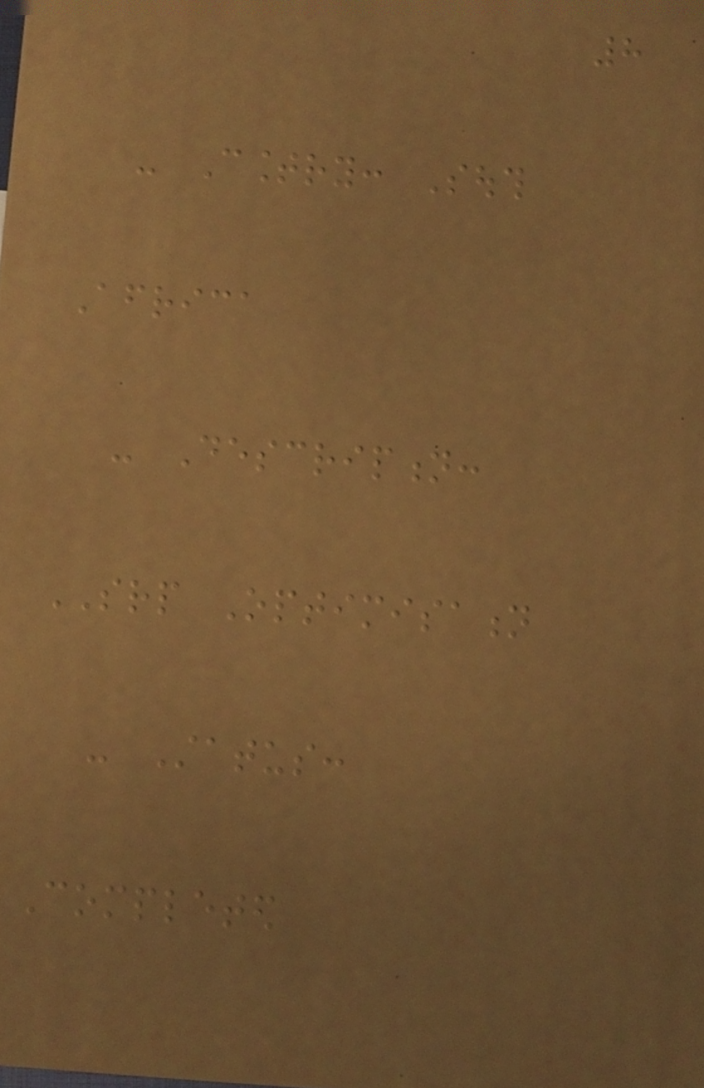8
- Country: South
Africa
- Description:
SRP Optimisation
- Status:
Completed
